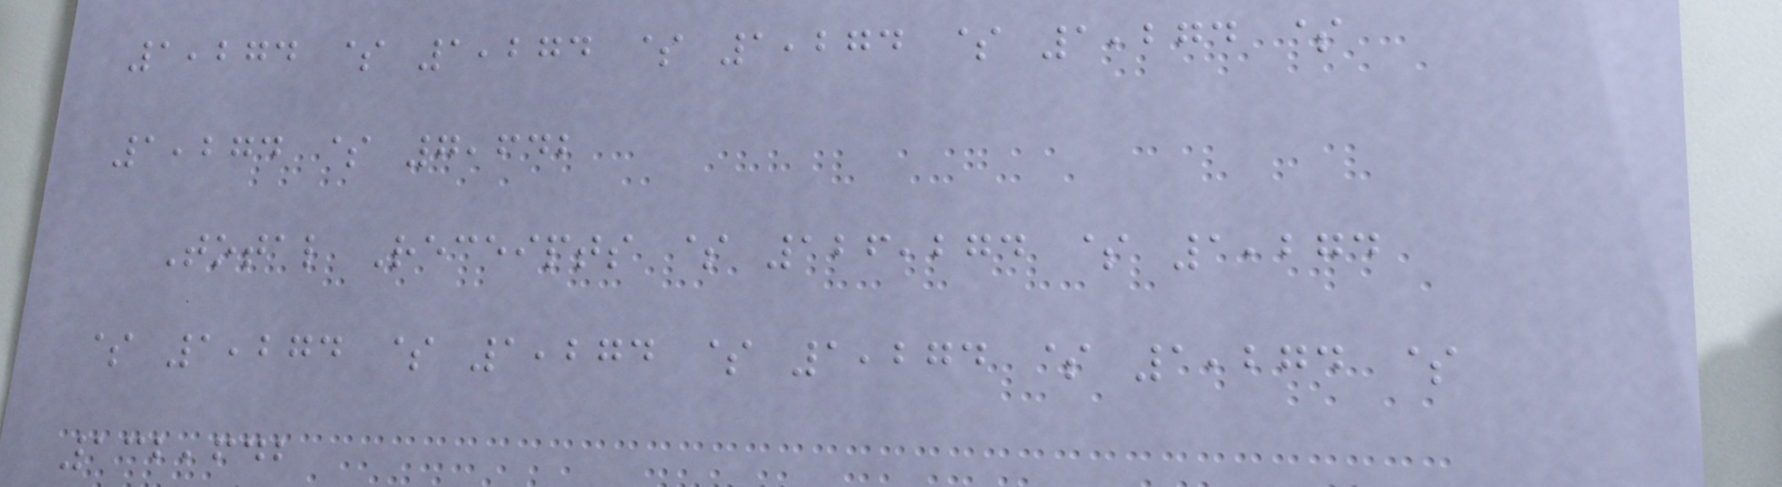1,274 $ 1,274 $ 1,274 $ 1,274 $
1,274 $ 7,642
Total Receipts $ 126,274 $ 1,274
$ 1,274 $ 1,274 $ 1,274 $ 1,274 $
132,642
